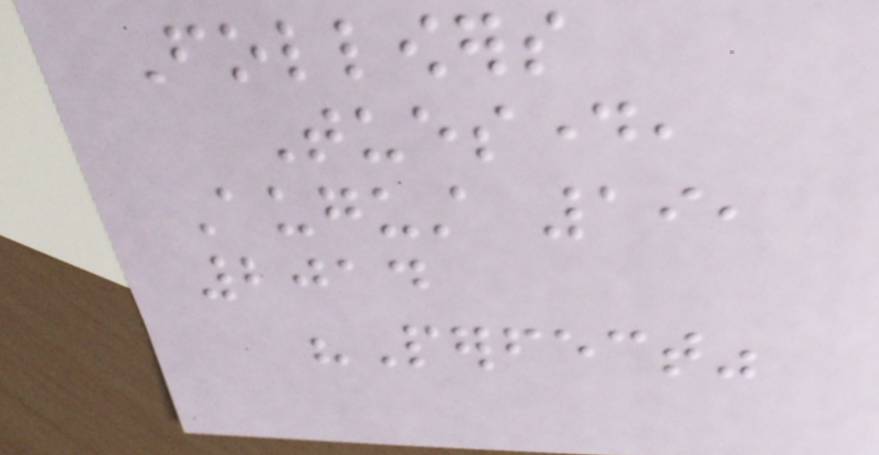Followers
Tuesday,
August 19,
2014
"Perfect"
